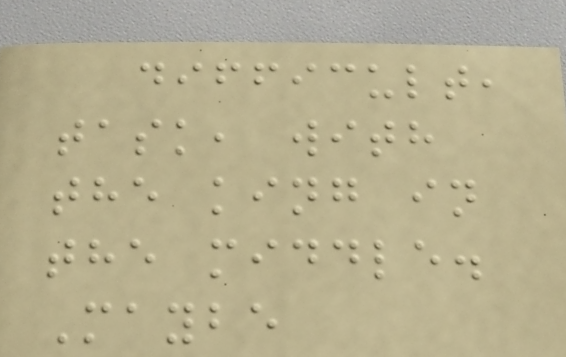difficult,
task, with
the king in
the middle.
Maybe
